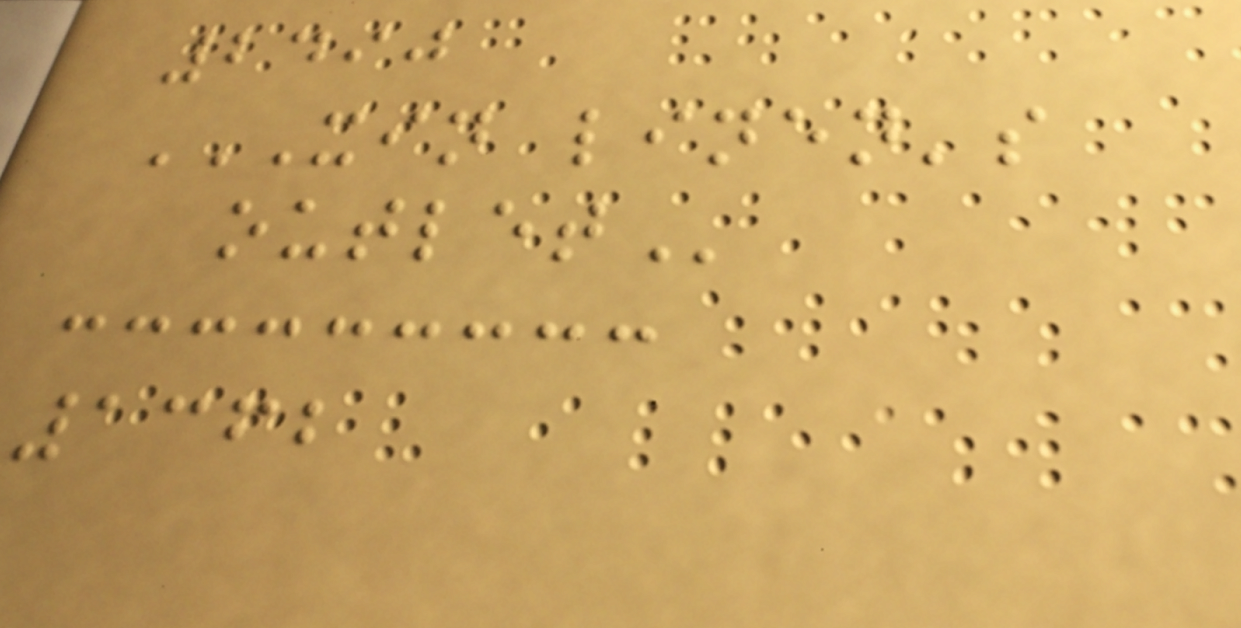2490
XIN LINEN'S
OUTLET
1362
